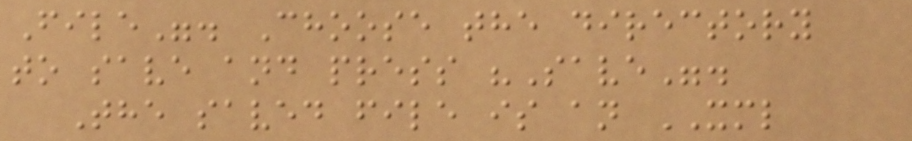File". Choose the directory
to save and press "Save".
The saved file is an XML
